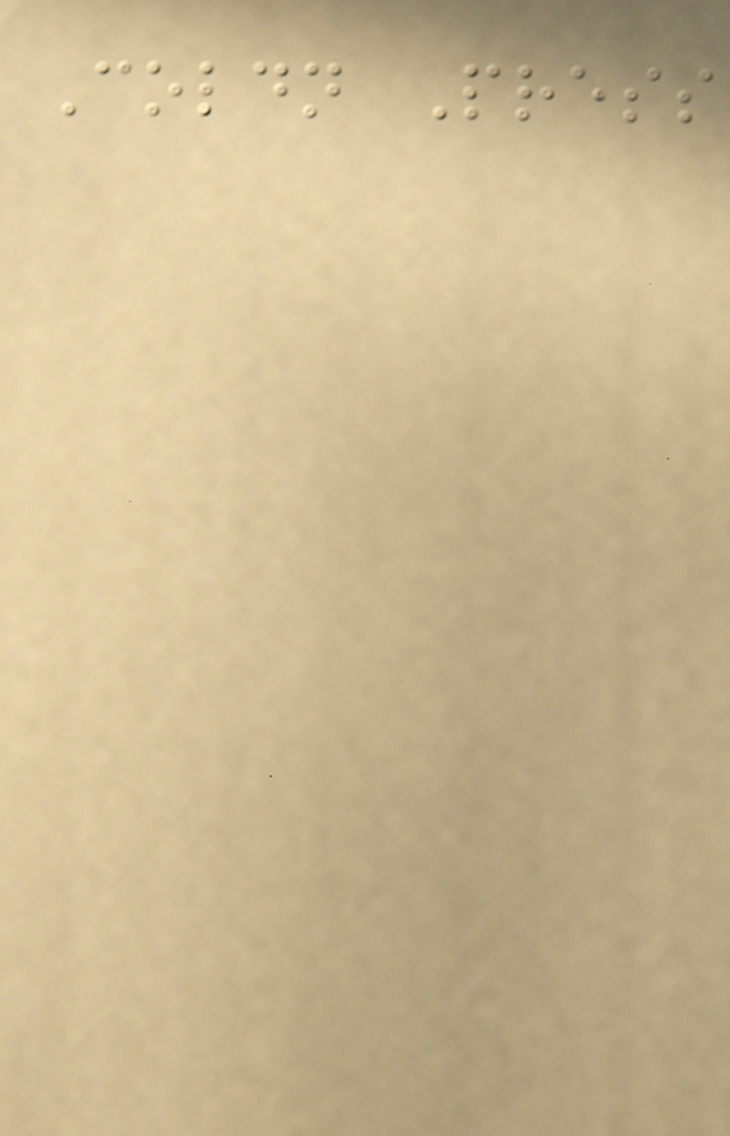Coldn Press
